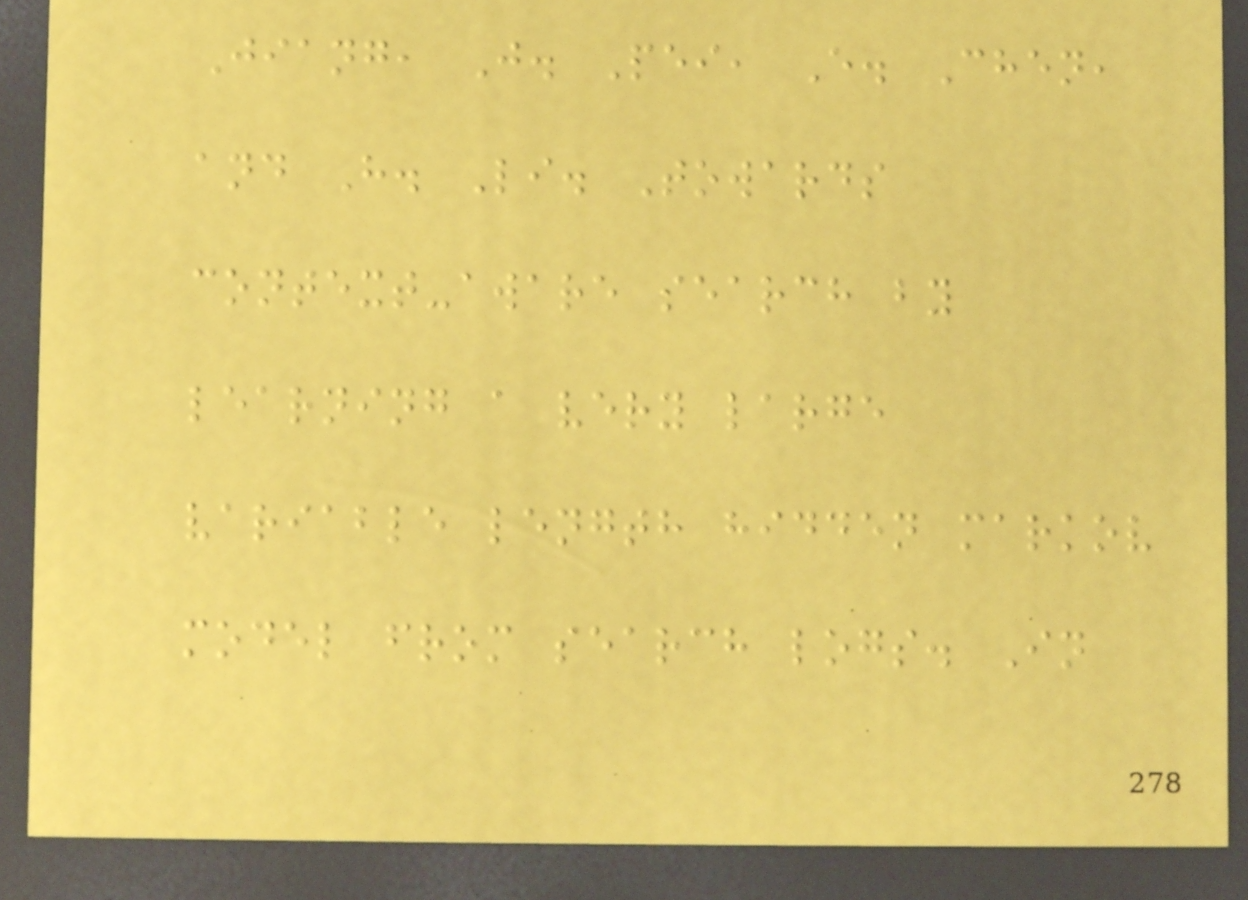Jiang, J. Pei, E. Chen,
and H. Li. Towards
context-aware search by
learning a very large
variable length hidden markov
model from search logs. In
